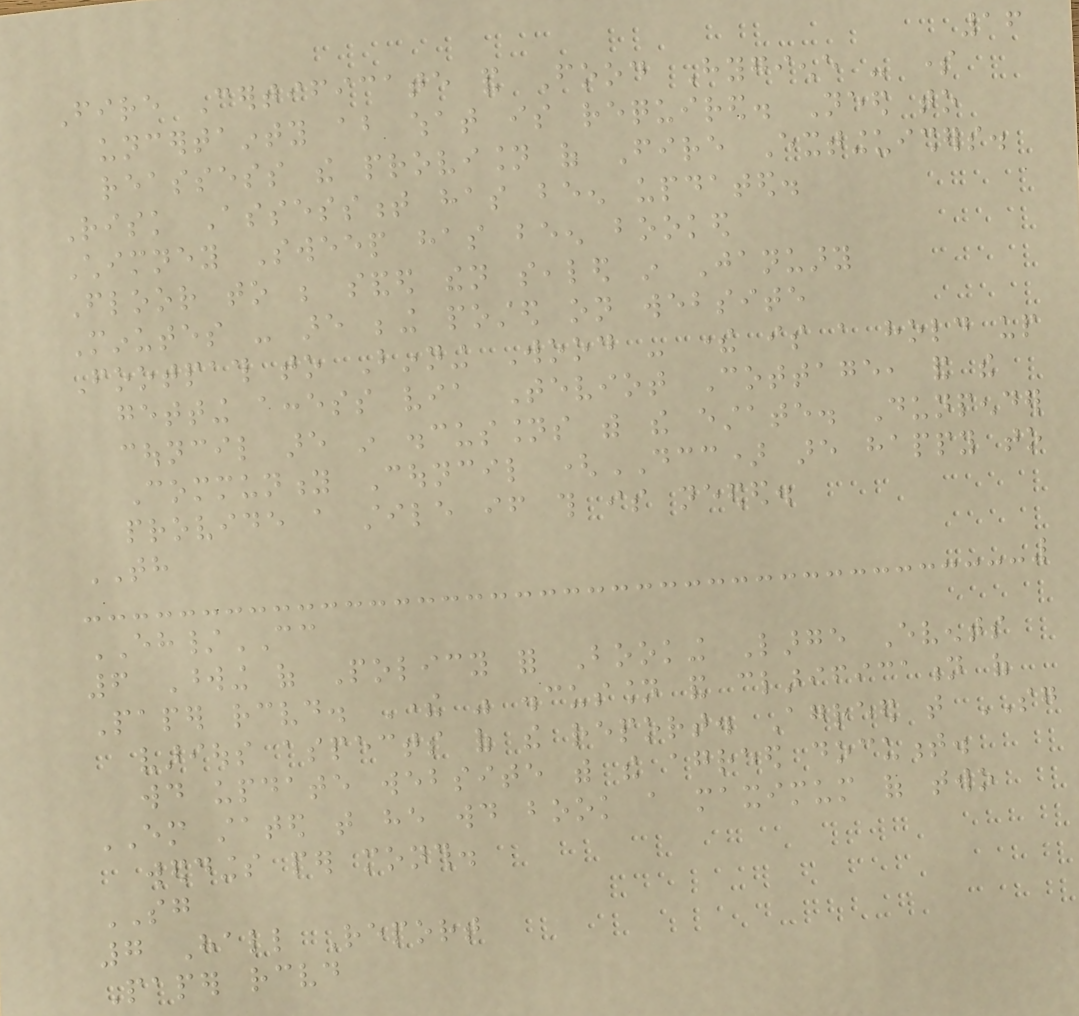16
Fire Certificate and Food Hygiene - some
uncertainty about what is required. Need to
reassess the provision of Fire Extinguishers.
Risk Assessment has been updated.
Chimney Sweep has been booked
Floor to be sanded then sealed in January
Minutes - are being posted on website
Footpath to Binning Wood - there is a hold up
getting access via Teviot Cottage, and the
council are in discussions with the estate. Dunpender
Community Council (DCC) are happy to
provide a stile if this is needed.
TH
EH/CC
6 Wording of Policy for Booking Large Events
Paper received. There was discussion and clarification of
various aspects of the report. Agreed that SG
would update website with the agreed document.
EM stated that he would book a maximum of two
weddings per month.
SG
7 Hall Report
Paper received
